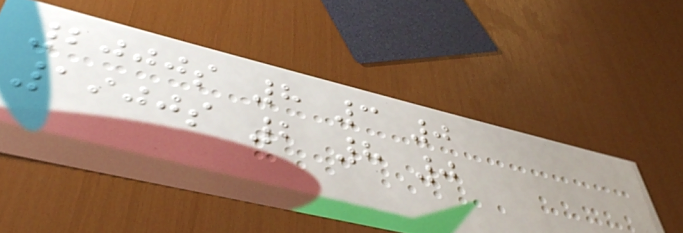2000s 8 3 0
1900s 2 8 0
